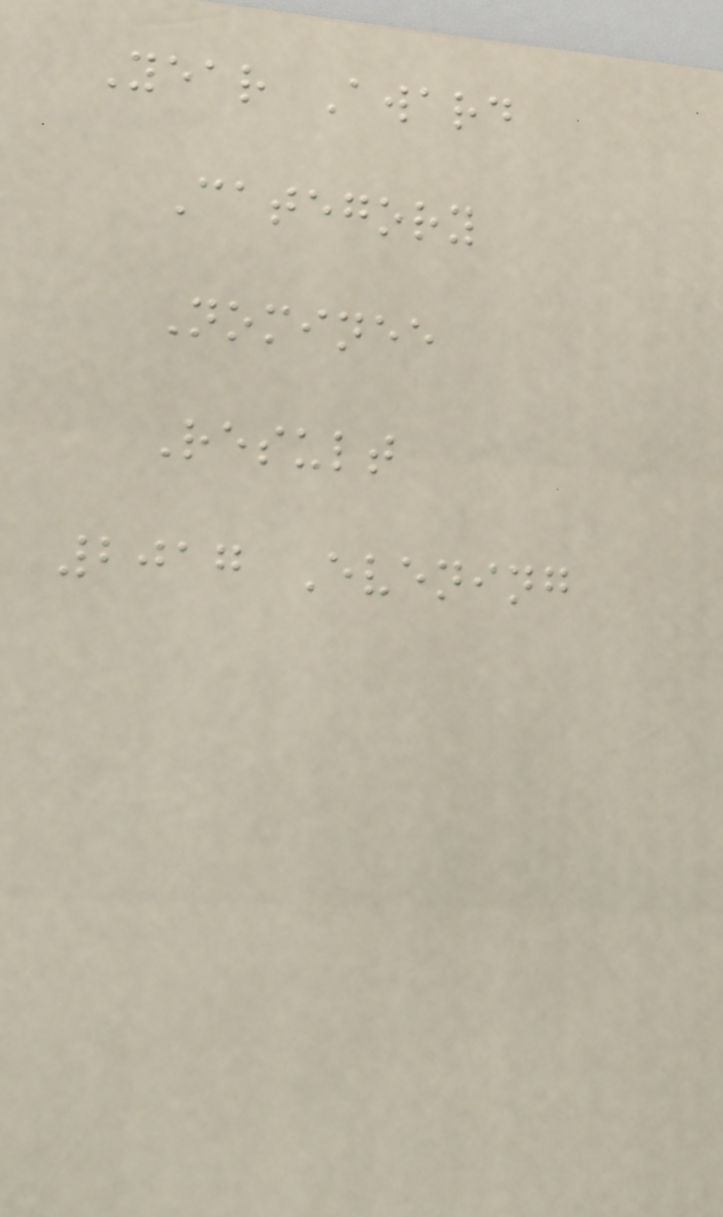Year Award
Category
Nominee
Result
2017 Evening
